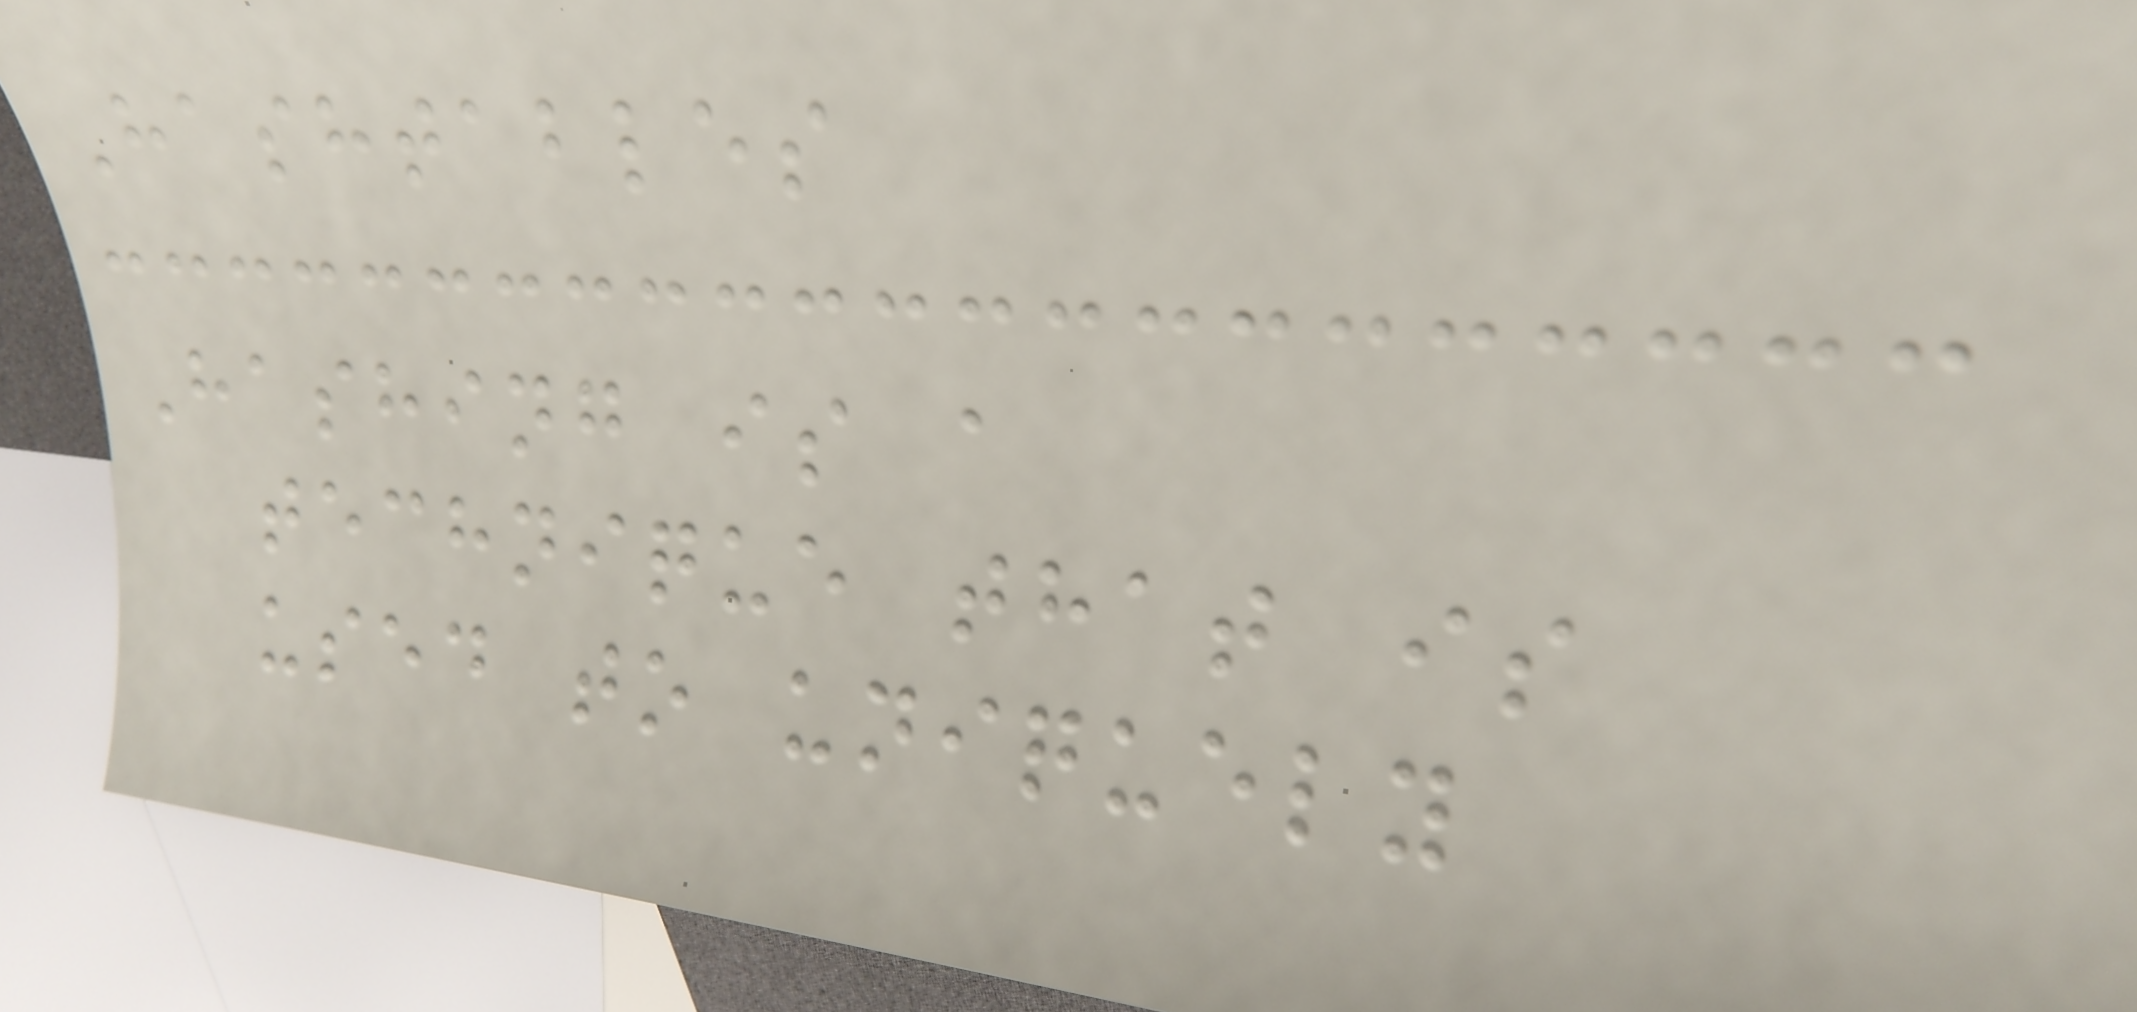Hashtables
Hashing is a
technique that is
used to uniquely
